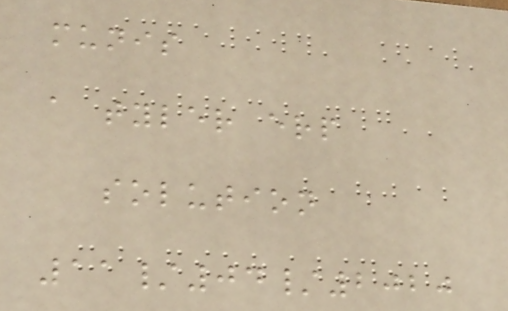munis
a tyler erp
solution
11/04/2020
